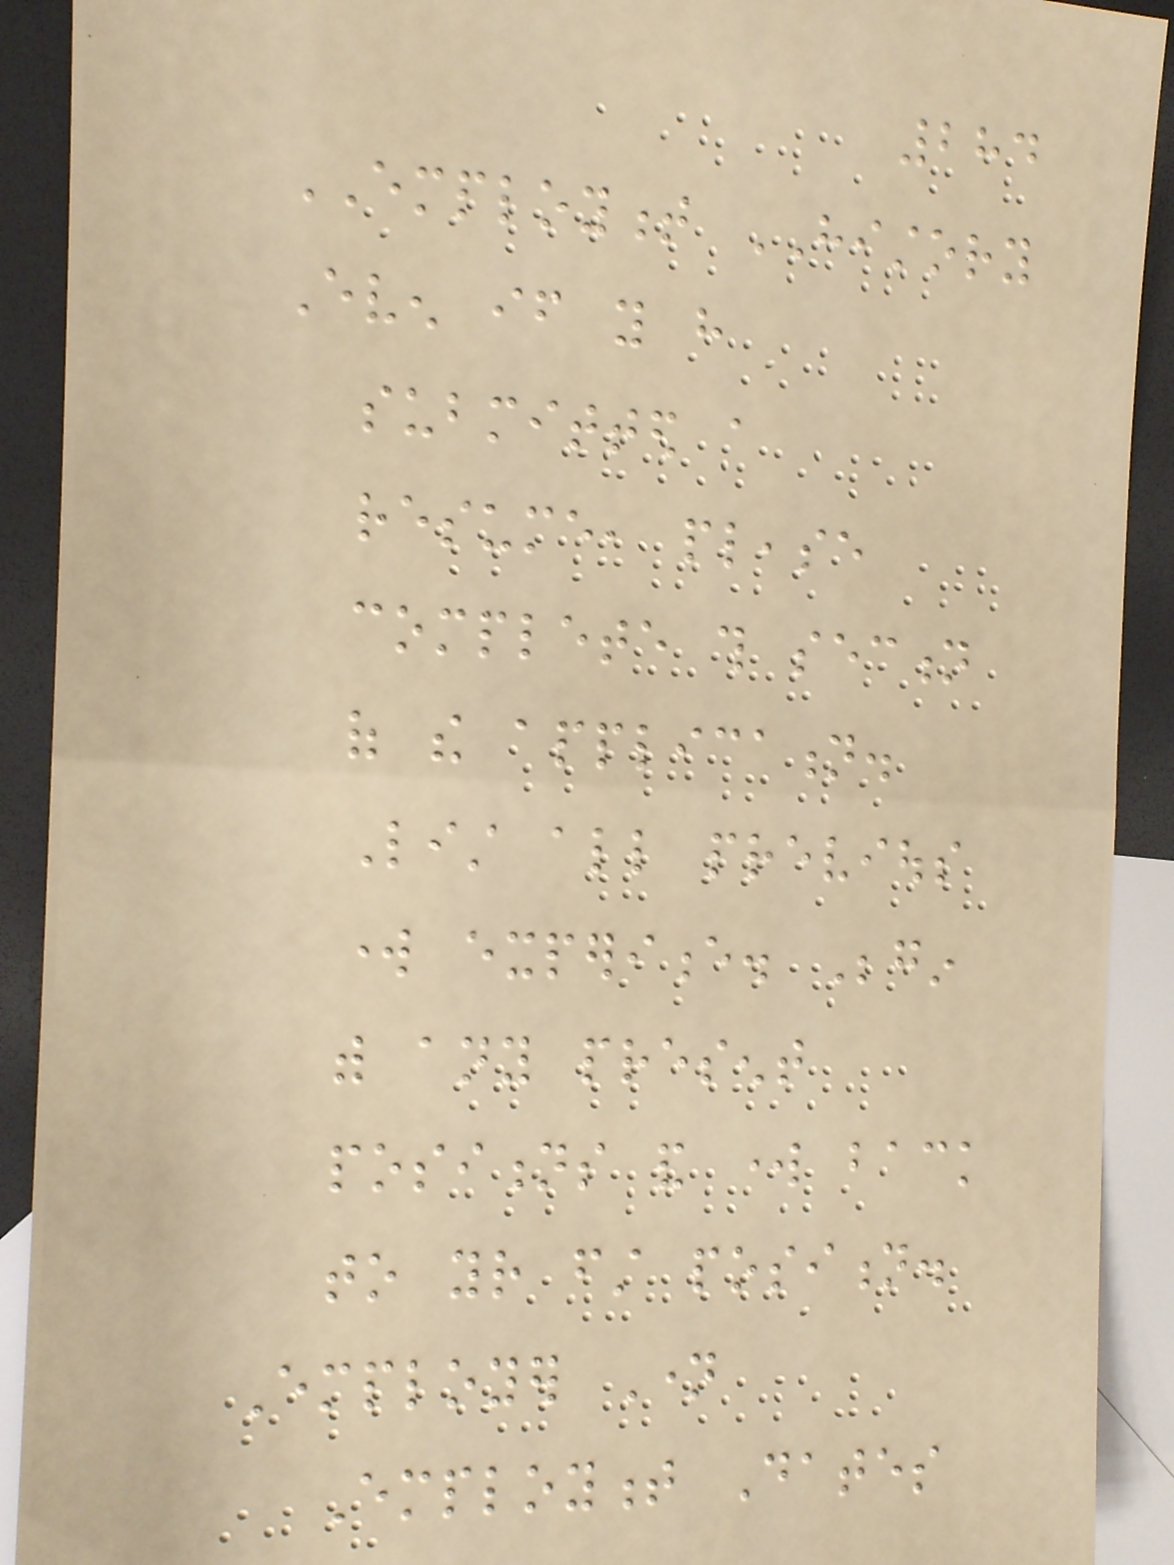284
EMPLOYMENT HISTORY
Even if you have
submitted a
resume, please
complete this section
of the application.
List all previous
work experience. Begin
with any present
positions and work back
to your first position.
Employer Name
Employment Dates
